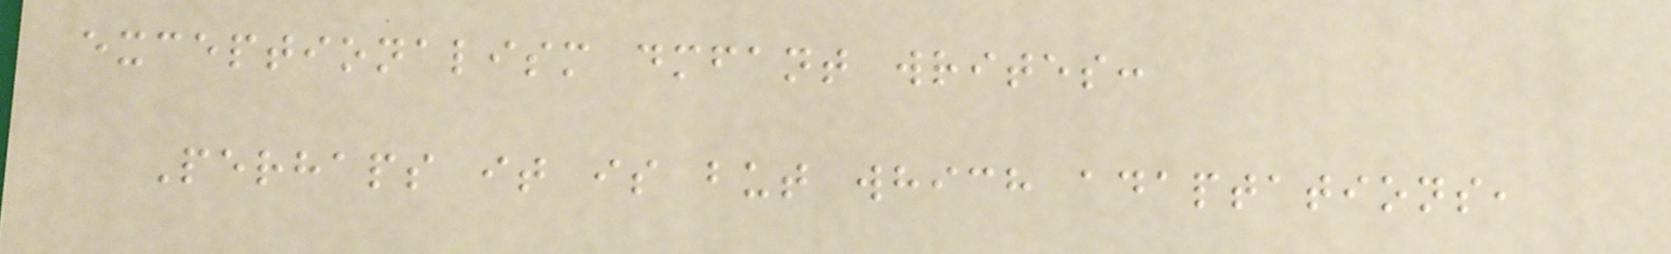exceptionalism dmfant writes:
Perhaps it is but which adaptations,
